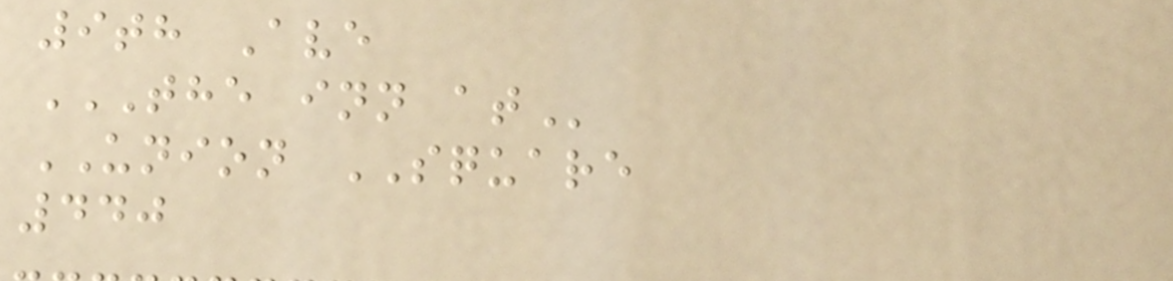9th Ave
THE INN AT
UNION SQUARE
440
